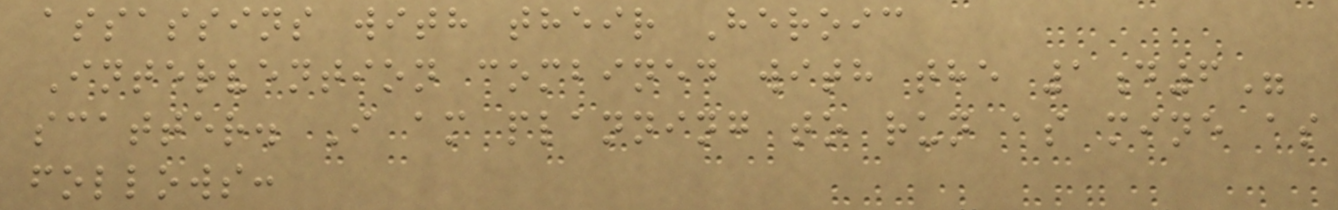assassins with their Heroic
Intervention combined with the 1d6"
scatter. I am planning to run as mine as
follows:
